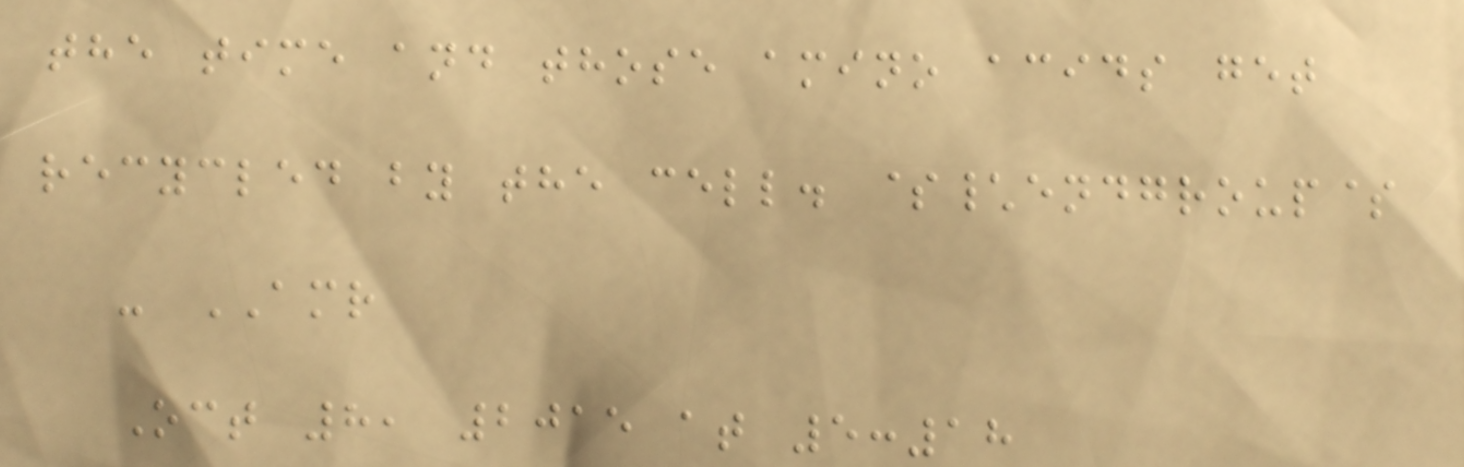the time and those amino acids get
recycled by the cell. $\endgroup$
- AMR
Oct 8, 2015 at 5:18
